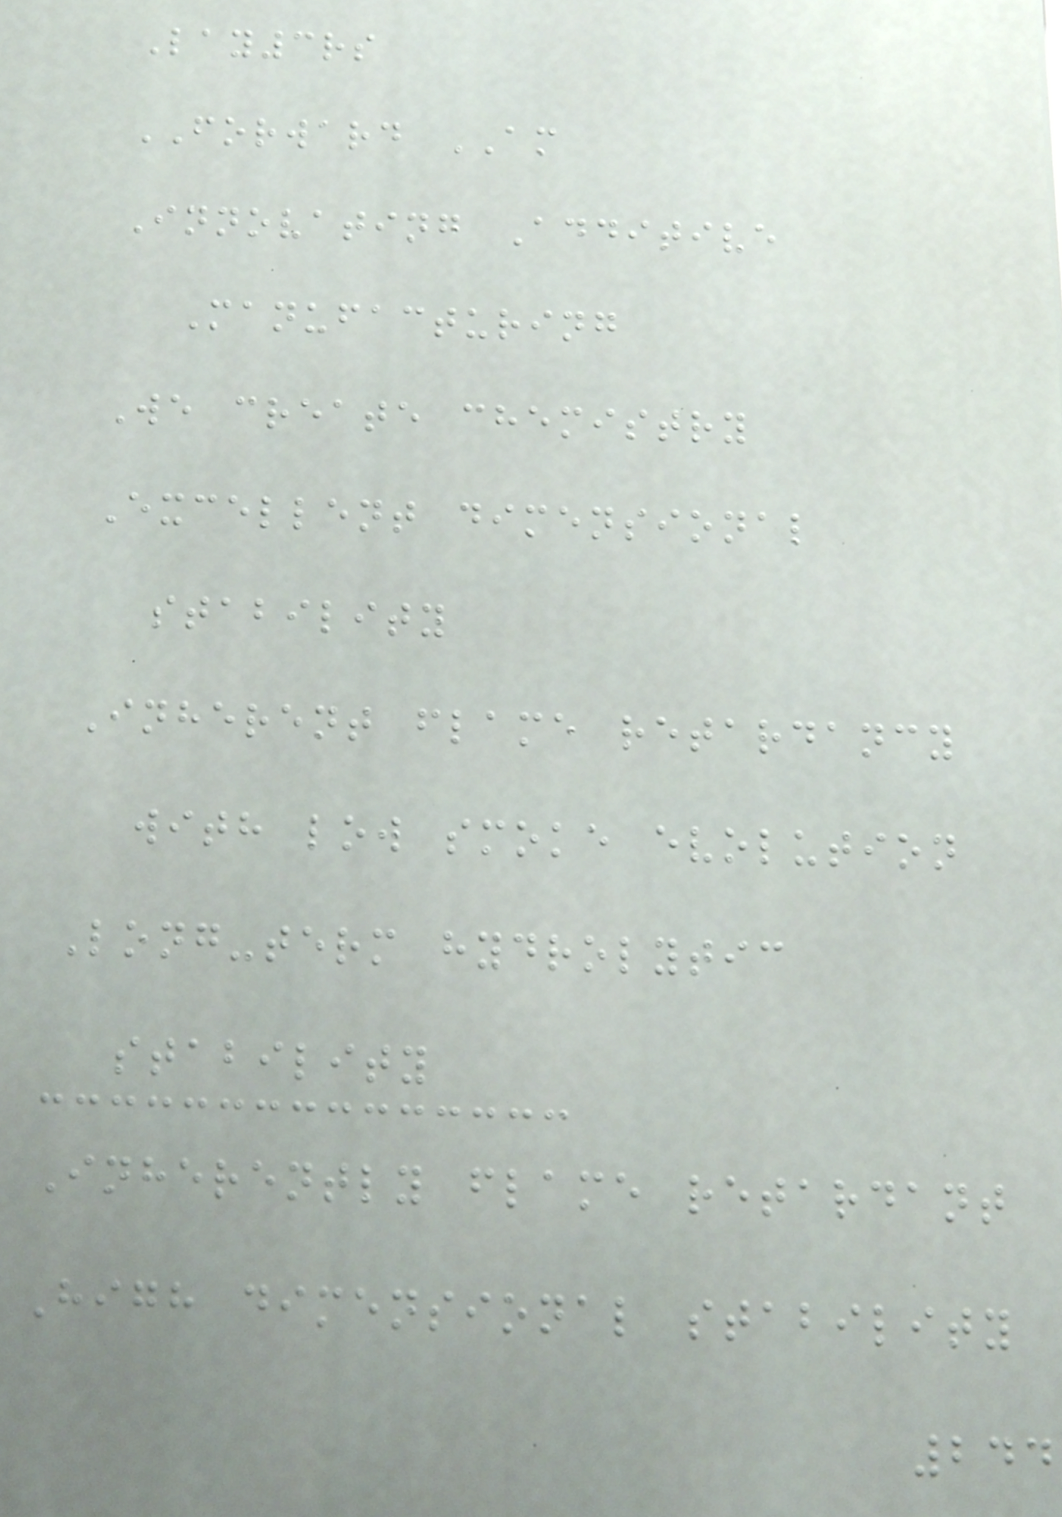Lay3rs
FORWARD AM
Innovating Additive
Manufacturing
We create chemistry
Excellent dimensional
stability
Inherent flame retardancy
with low smoke evolution
Long-term hydrolytic
stability
Inherently flame retardant
High dimensional stability
244
